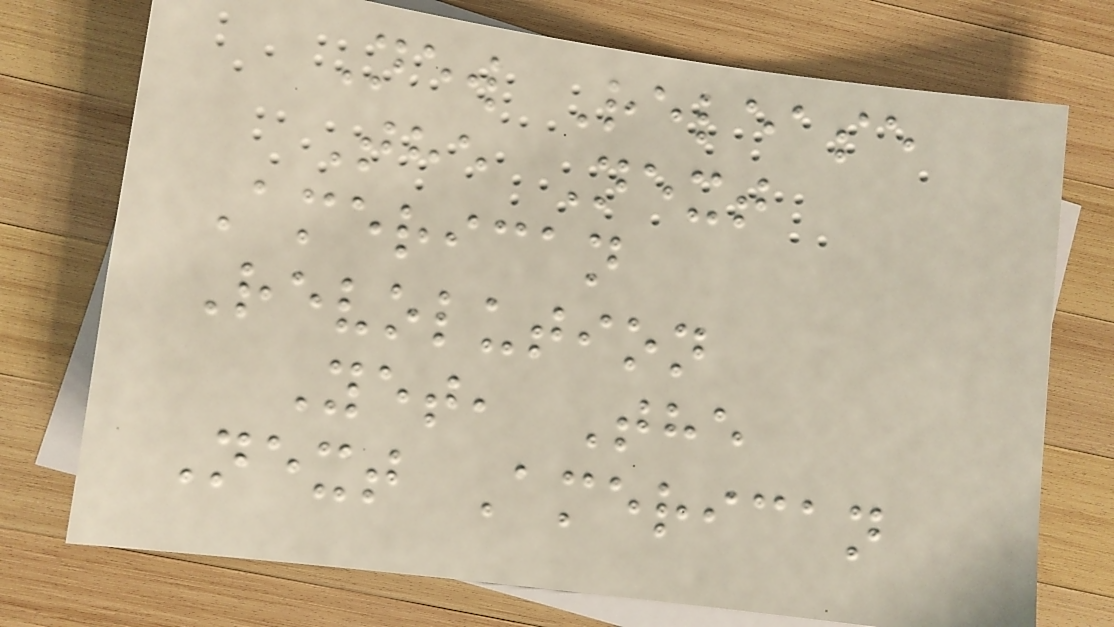New Release
The Next
American
Revolution
Yet, The
Next American
